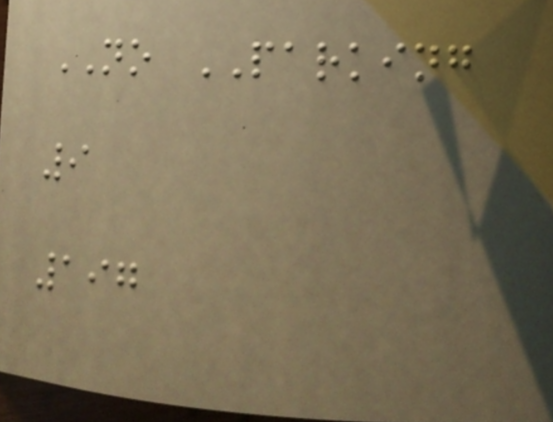NO PARKING
9
197
